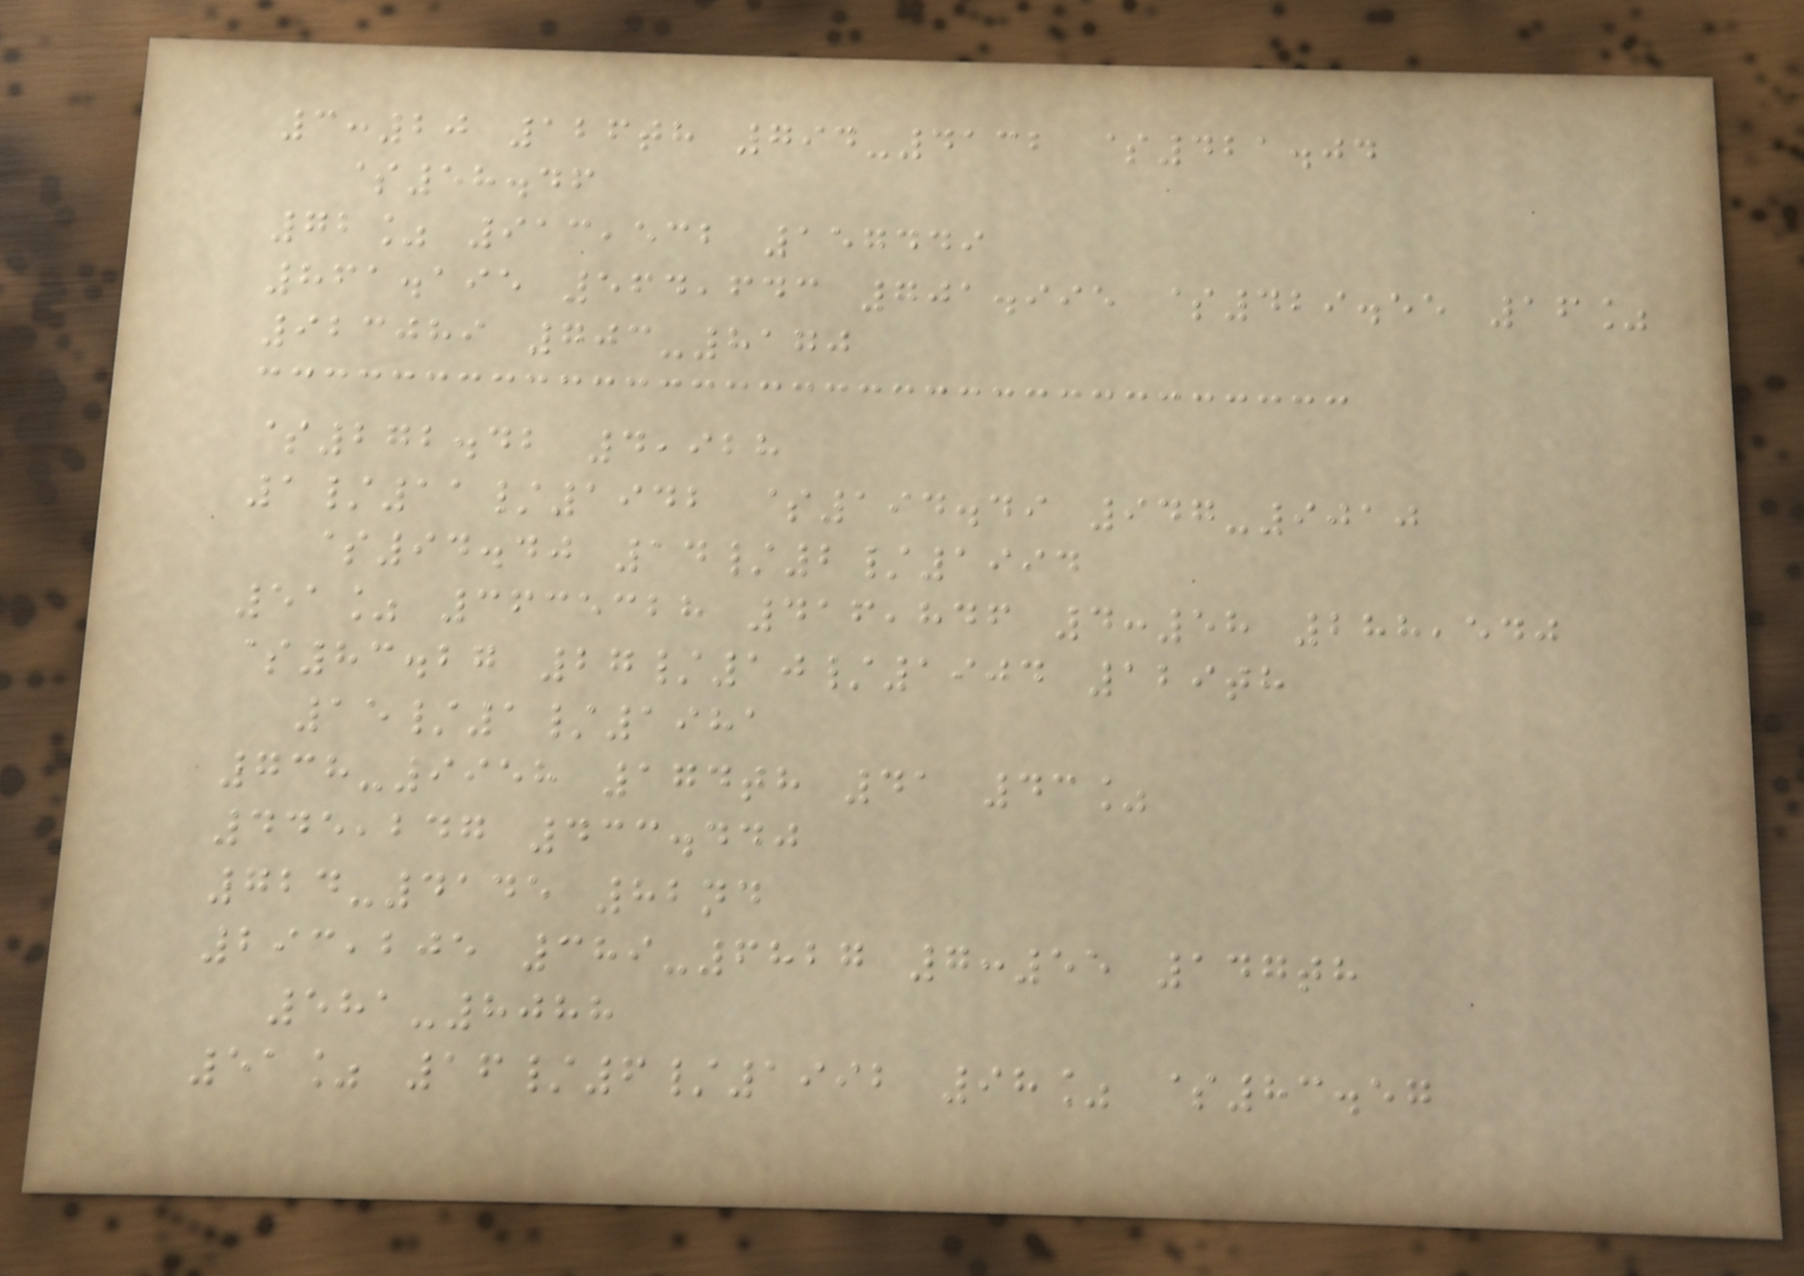3:20 126th 794-4132 $421.04
$58.46
72% 913,532 157449
861.195 564,643 701.995 $429.55 16%
923089 703-8170
$272.42 4,928
1/11/1942 $194.49 947-9010
$94.40 14/2/1994
51% 3635328 416,846 4:58 288,540
$83.27 27/10/1904 129th
15/1/1981
738-9958 174th 41 43%
445,247 433.440
724-4145 82nd
293,205 389-6827 7:55 147th
581-8088
51% 16/6/1992 98% $83.57
